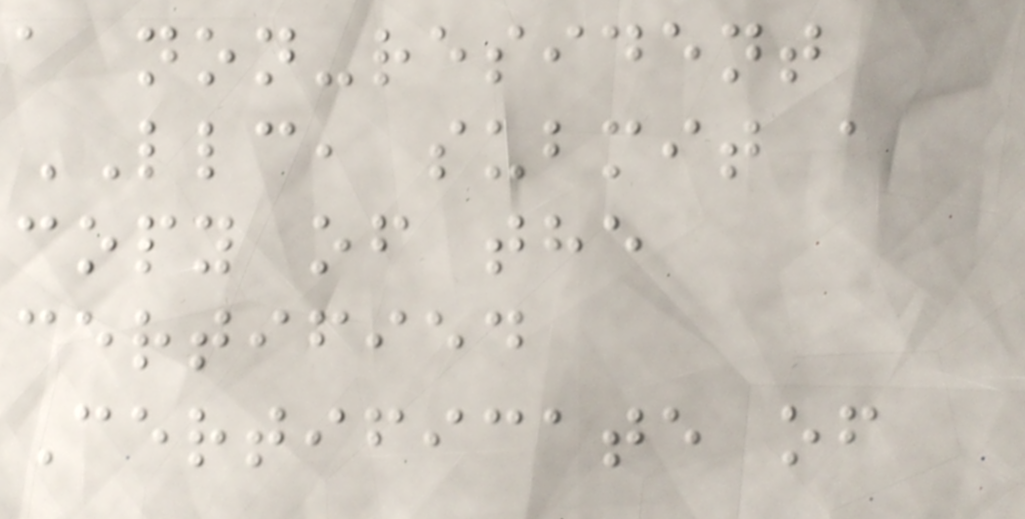a non-resident
LLC, submit a
copy of the
certified
Certificate of
